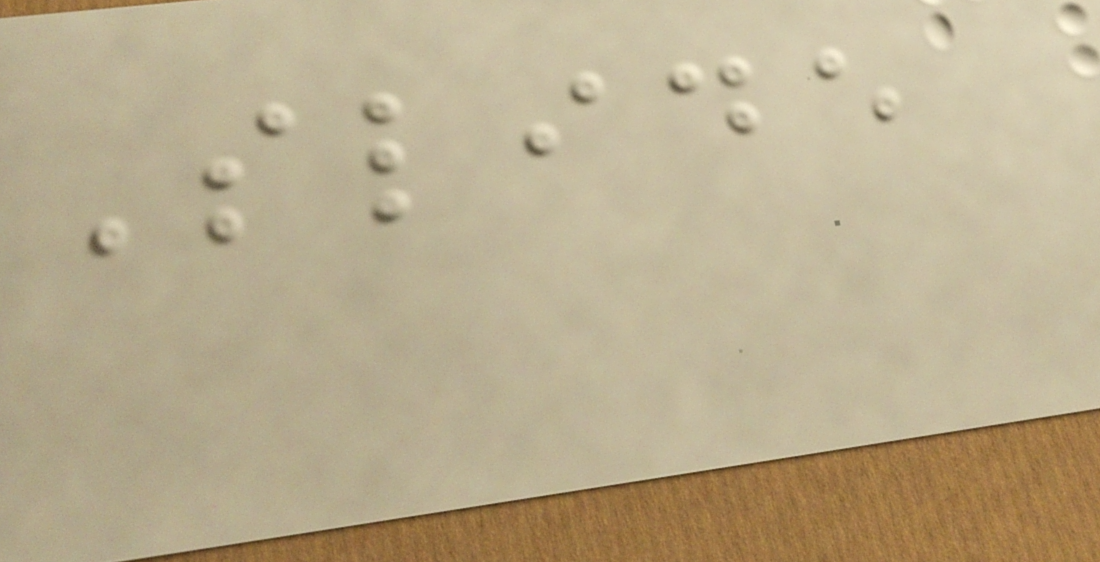Slide
